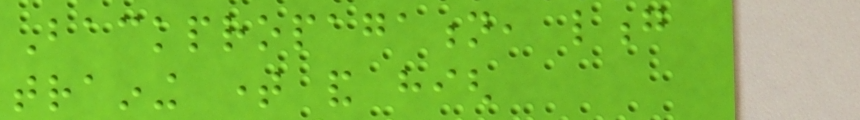Backpropagation, long
training time and high
